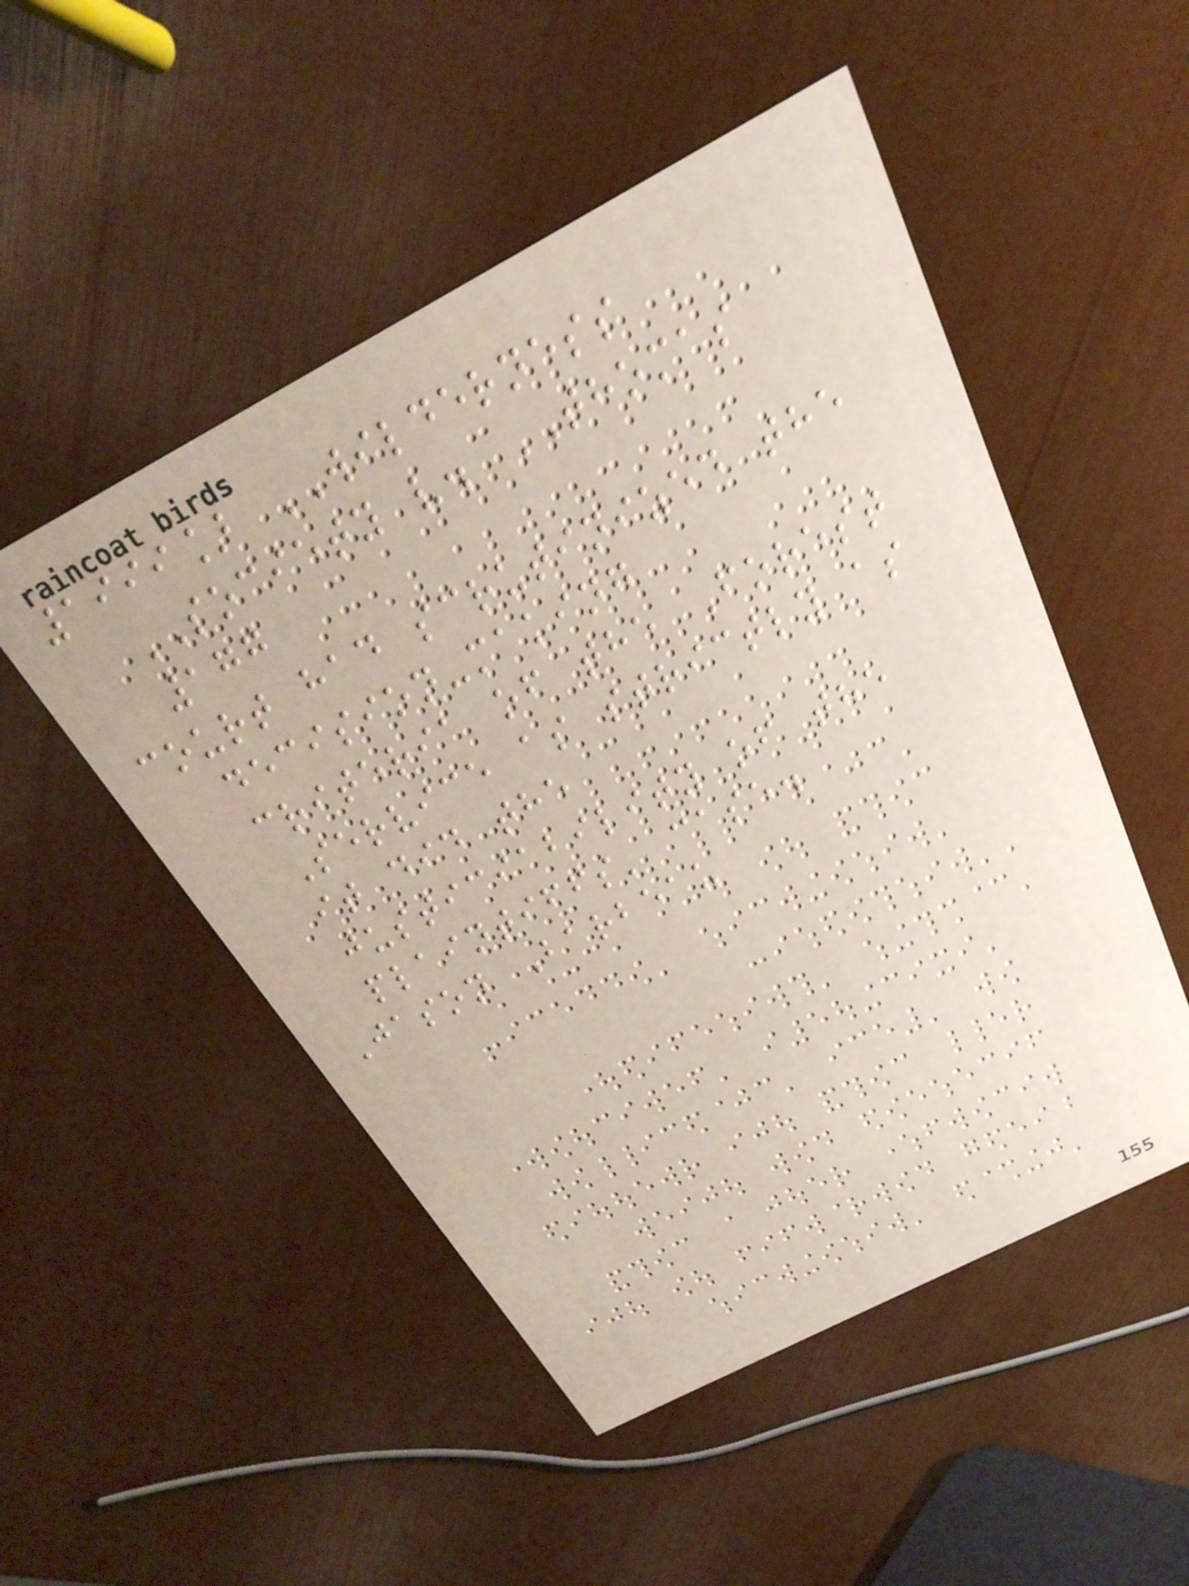1999] WILDERNESS
SOCIETY v. THOMAS
177
court had scrutinized the
decision-making
criteria of the Forest
Service as strictly as
it did the
justiciability of the
plaintiffs' case.
Jason Barbeau
